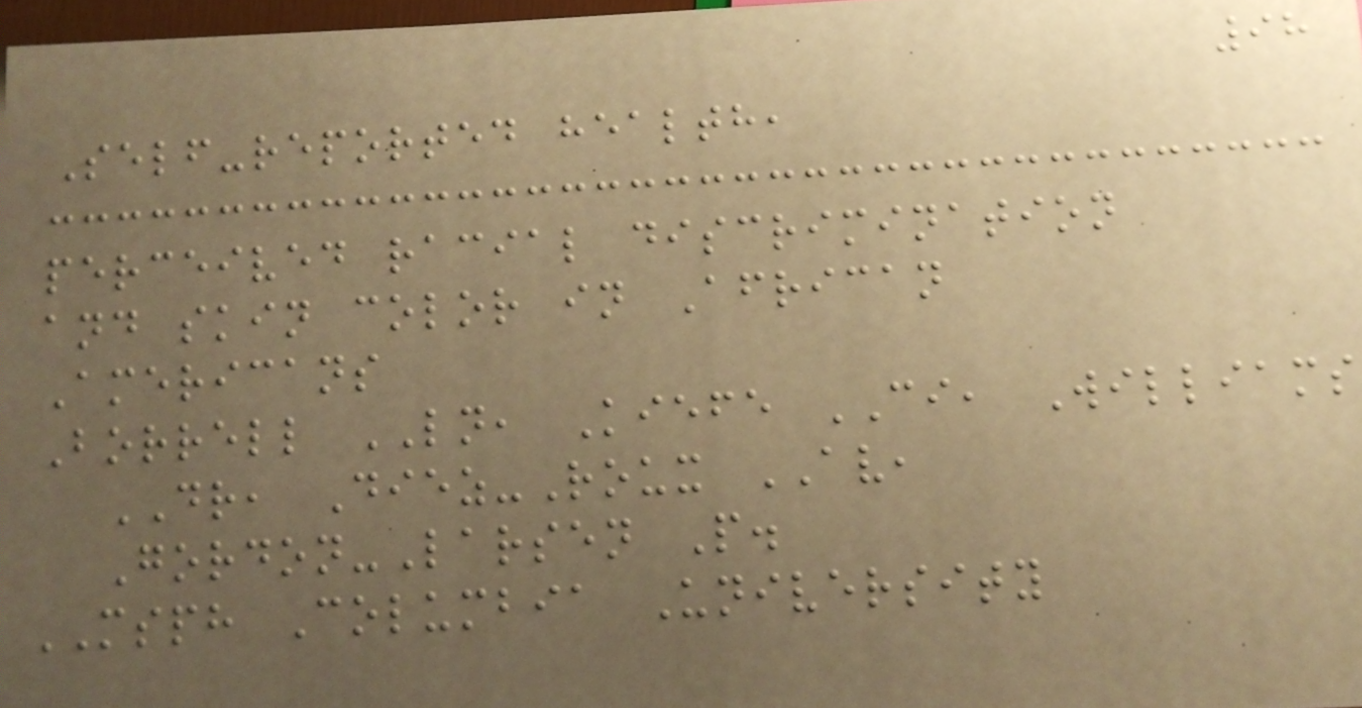98
Self-reported health,
perceived racial discrimination
and skin color in African
Americans
Borrell LN, Kiefe CI, Williams
DR, Diez-Roux AV,
Gordon-Larsen P.
MSPH Columbia University
